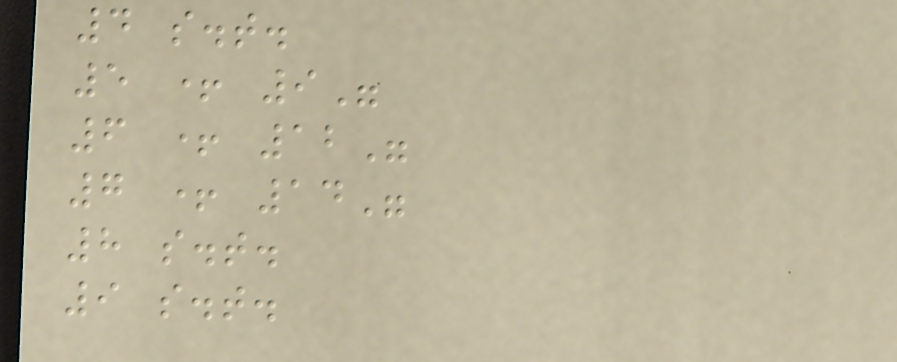4 s.t.
5 + 9"
6 + 12"
7 + 14"
8 s.t.
9 s.t.
